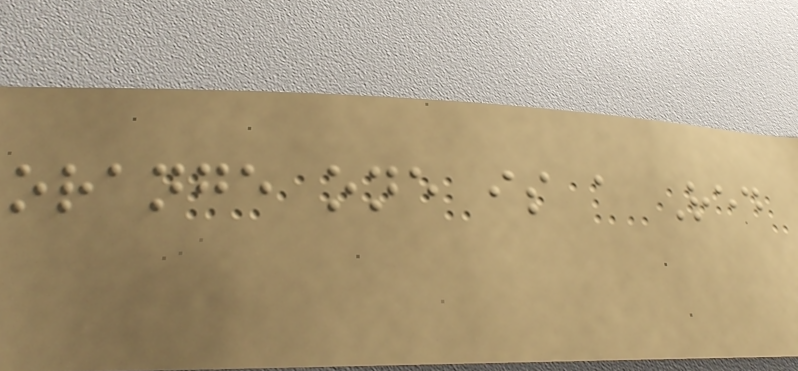orange one is a Red
